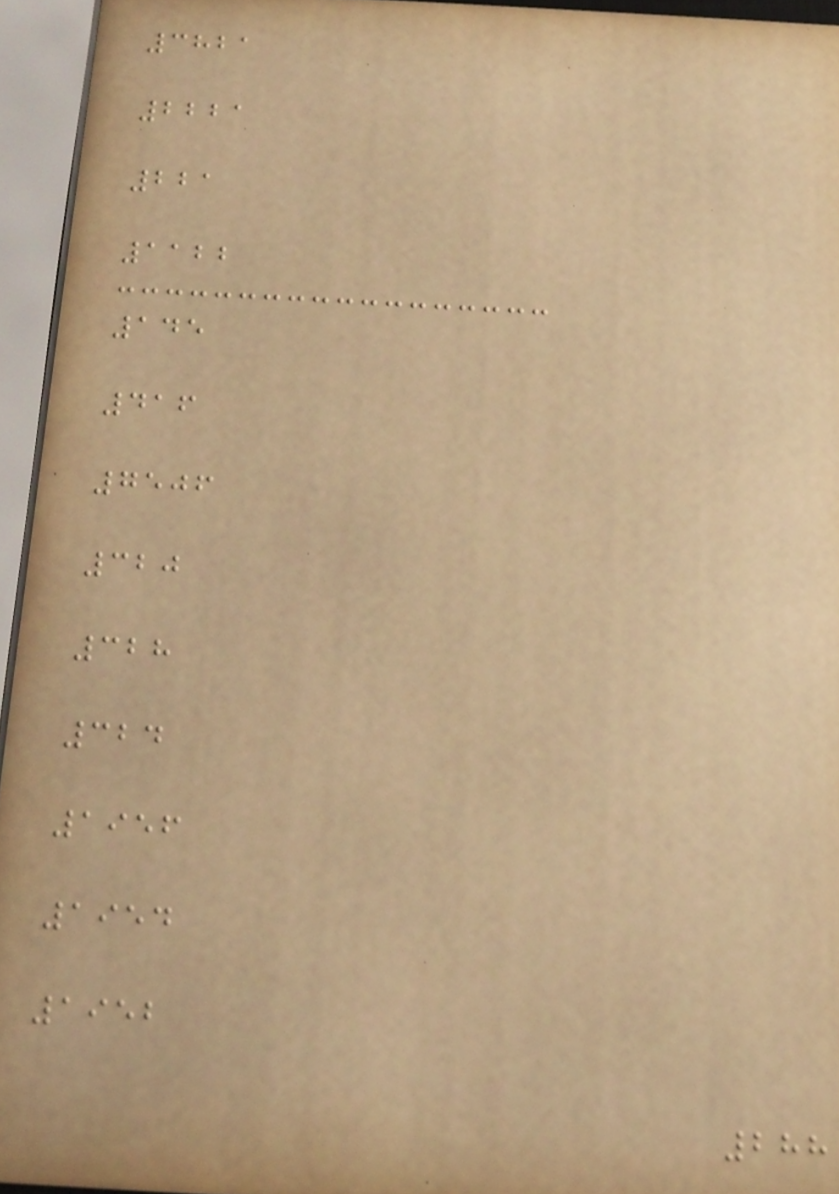3821
2221
221
1122
145
416
7506
320
328
324
1956
1954
1952
288
